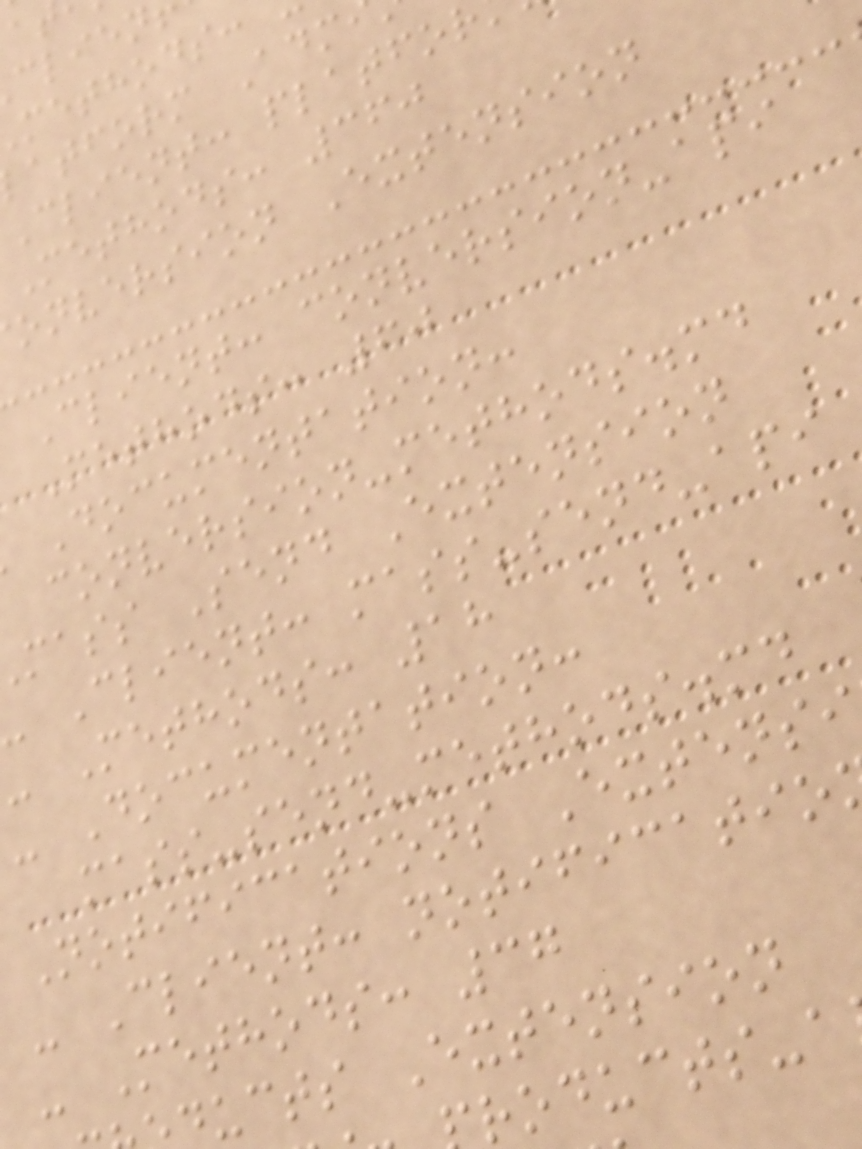methods:
atform Adm
Client: platfo
Methods: 360
onversion Extension
Client: conversion-api
Methods: 60
Documentation:
conversion-methods.md
mass Send Extension
Client: mass-send-api
- Methods: 18
- Documentation:
mass-send-methods.md
Notifications Extensi
- Client: notificatio
- Methods: 37
ucts Extension
